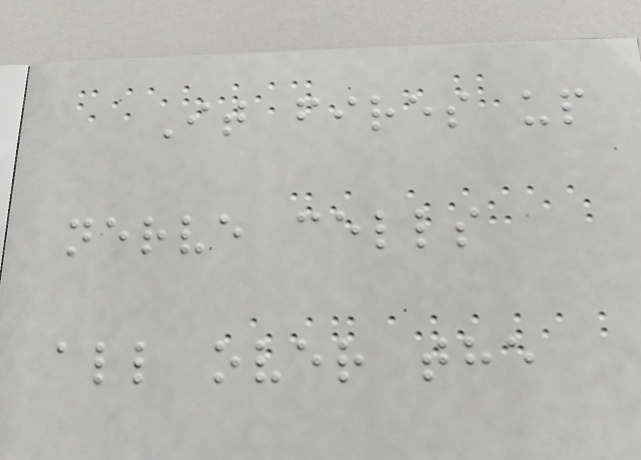It fires up
nerve cells
all over the
